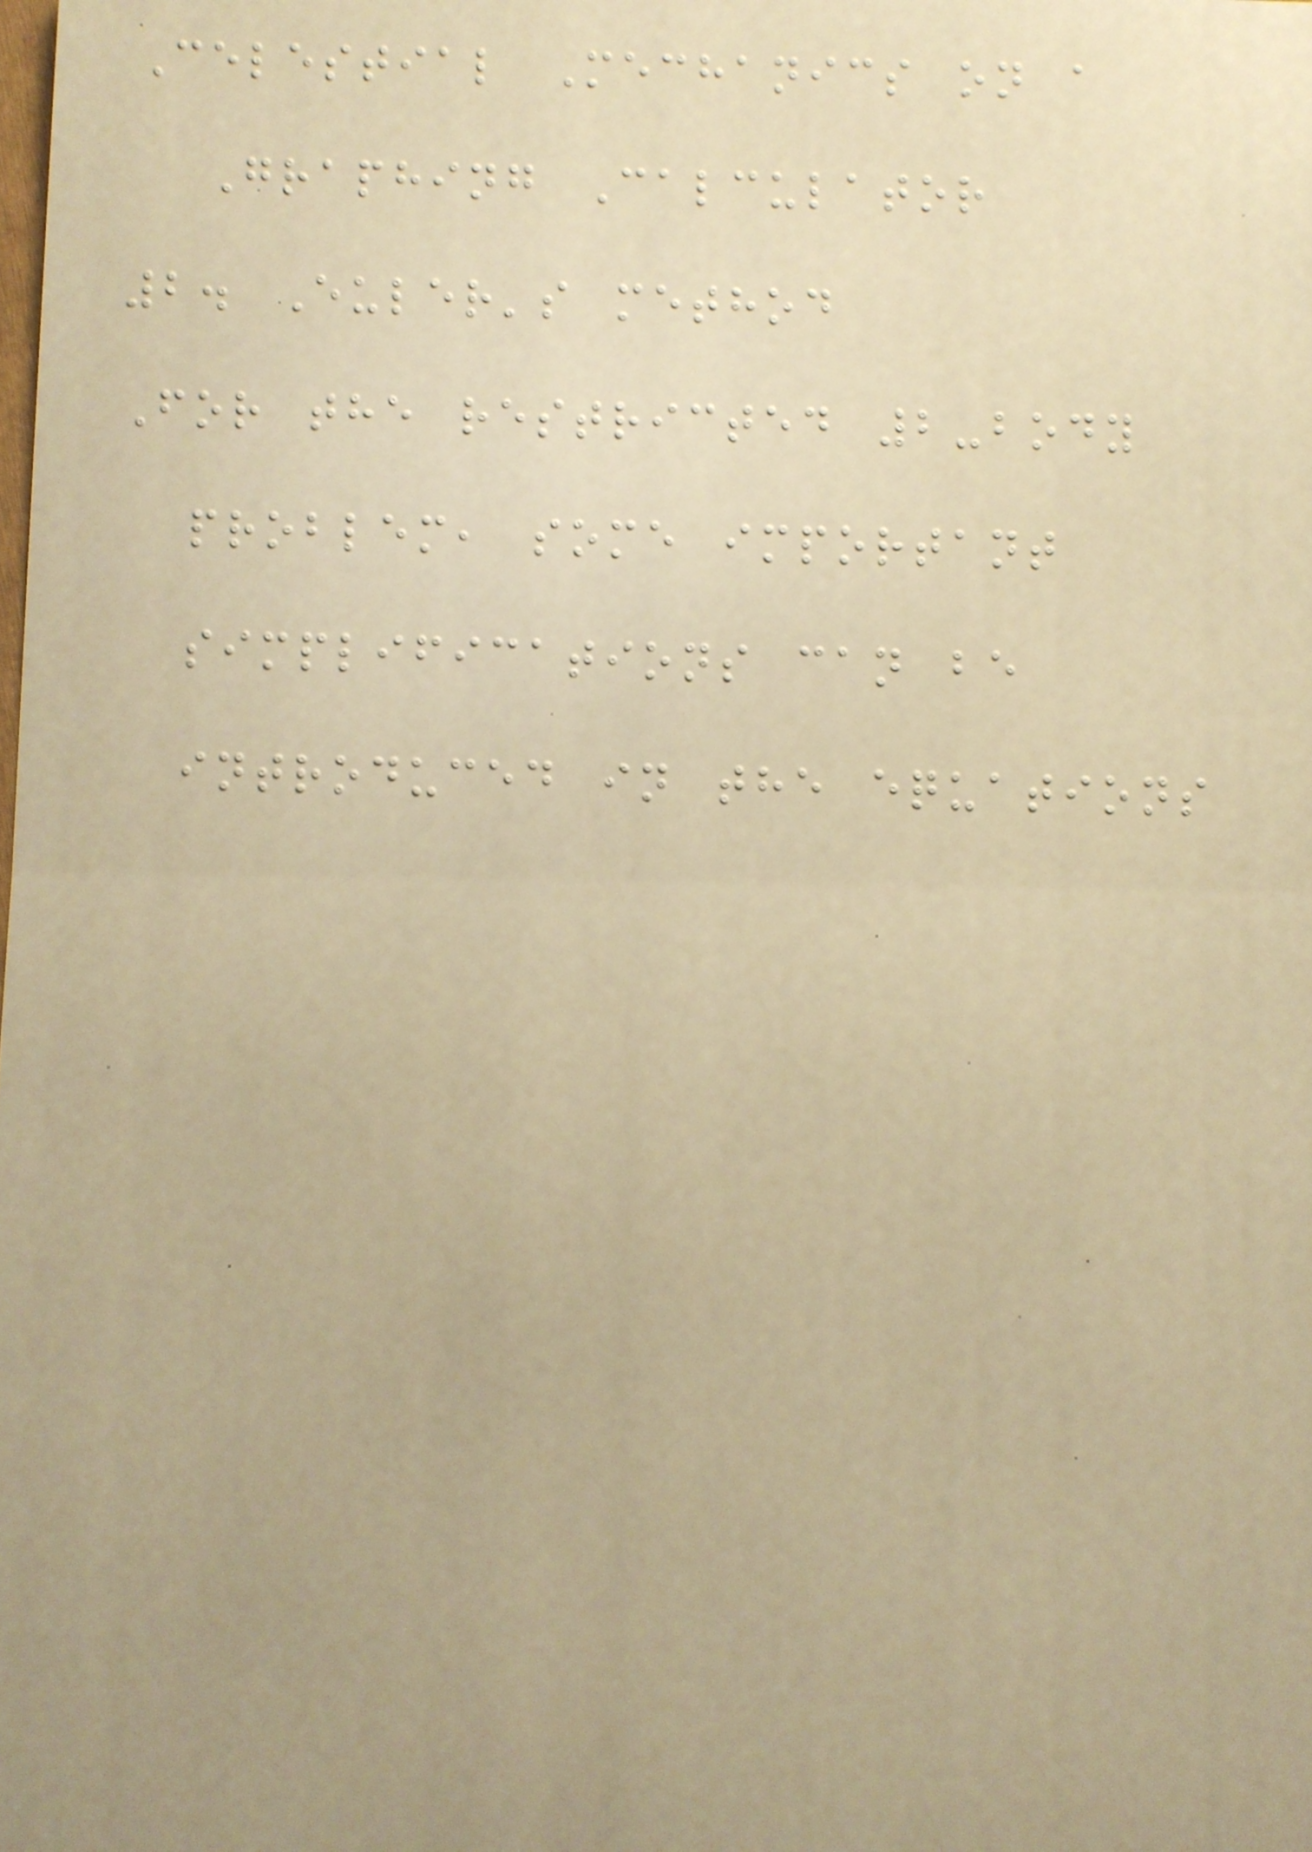Celestial Mechanics on a
Graphing Calculator
2. Euler's method
For the restricted 2-body
problem, some important
simplifications can be
introduced in the equations
